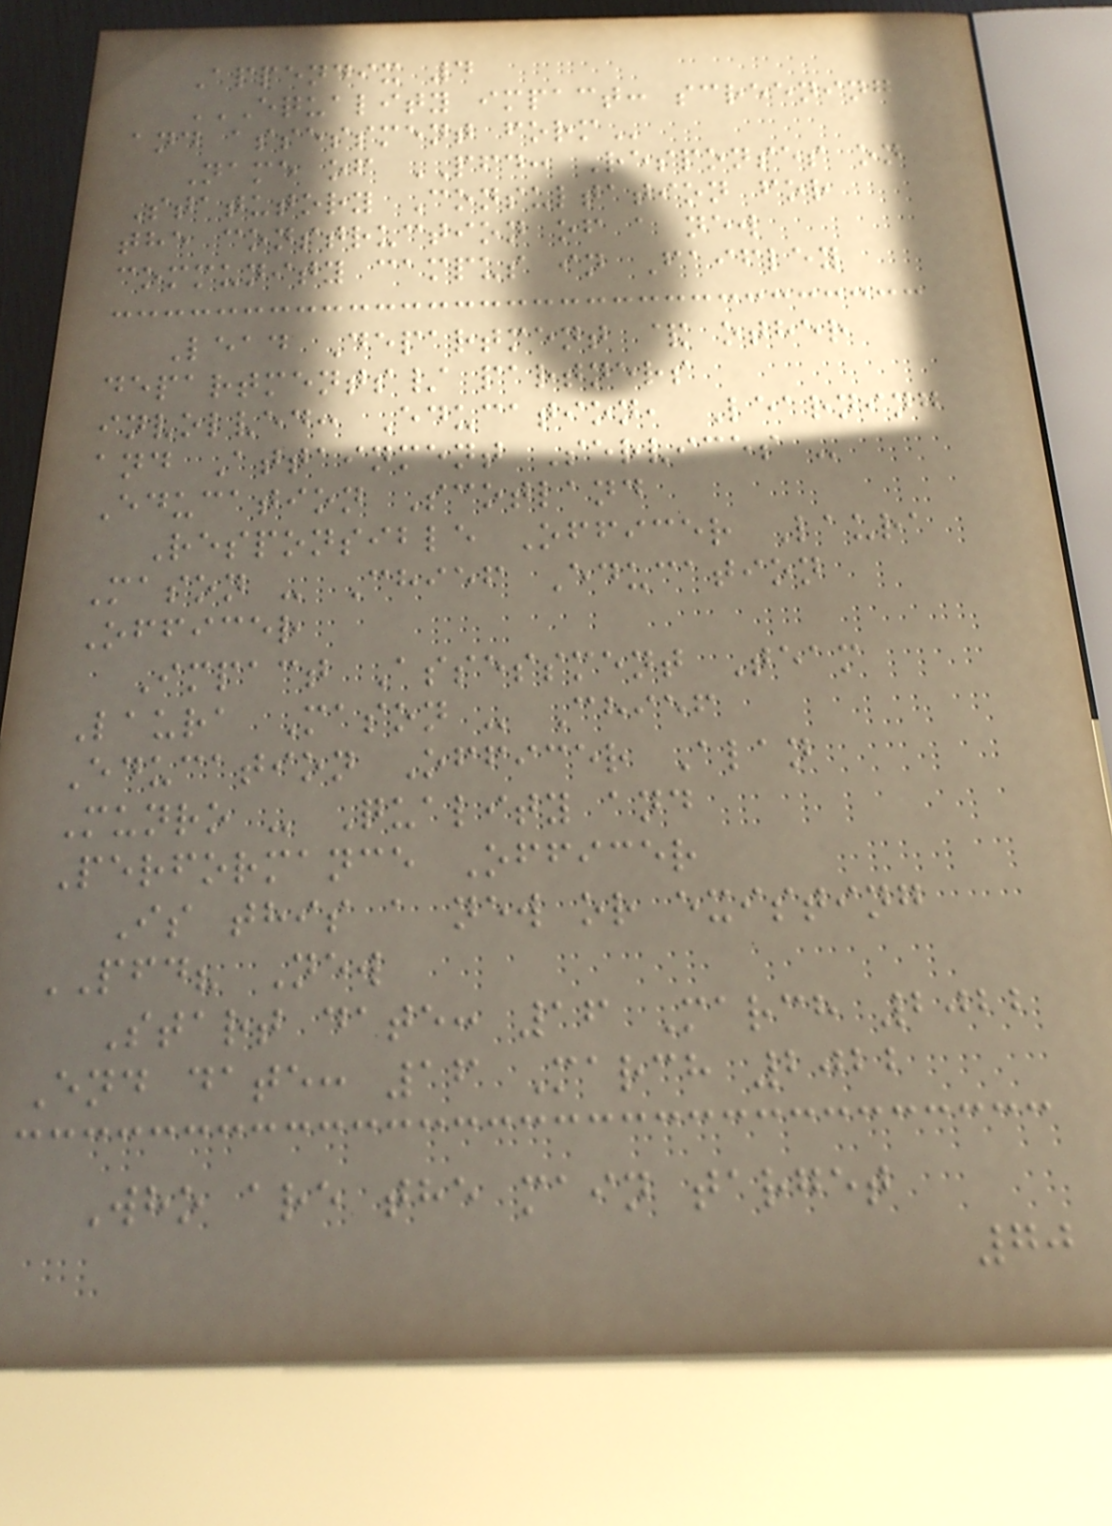Appendix 4
EQUALITY IMPACT: SCREENING
AND ASSESSMENT FORM
Name of PFD: Responses on
Statutory Consultation for
the construction of a new
community campus in Faifley
Lead Department & other
departments/ partners
involved: Education, Learning
and Attainment Services -
Education Scotland
Responsible Officer Laura
Mason - Chief Education
Officer
Impact Assessment Team
Laura Mason - Chief
Education Officer Alan
Munro - Quality and
Performance Officer
Is this a new or existing
PFD? New
Start date: 16 March 2022
End date: 16 March 2022
Who are the main target
70
